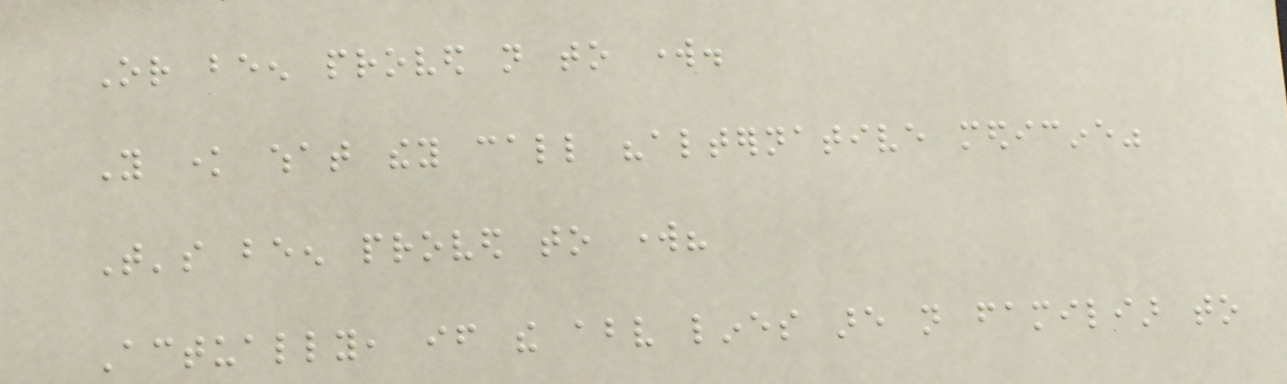Or been proved not to work.
You know what they call "alternative medicine"
That's been proved to work?
Actually, if the above lines are not familiar to
